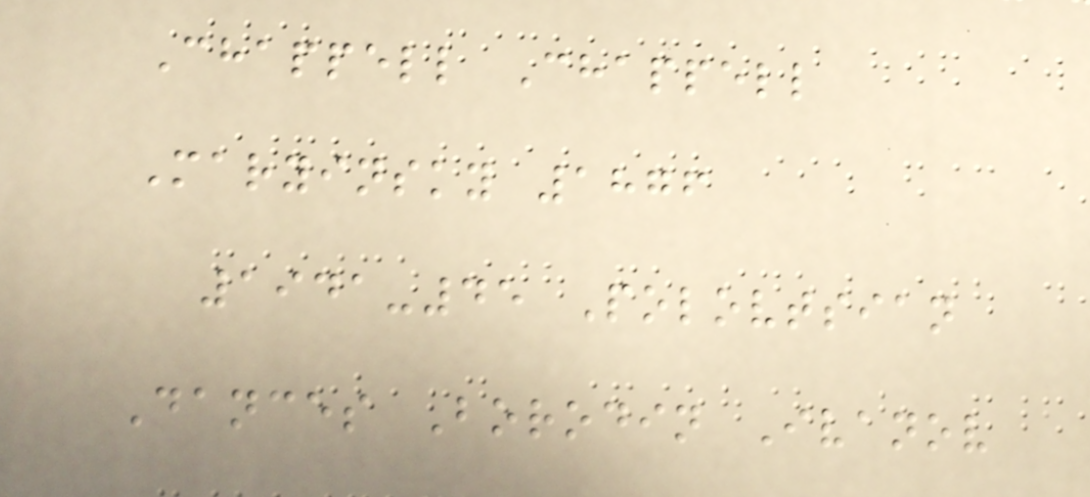Chappell Chappell
Maryinsky 1876
1941-45 Polovtsian
Dances Borodin Ivanov
